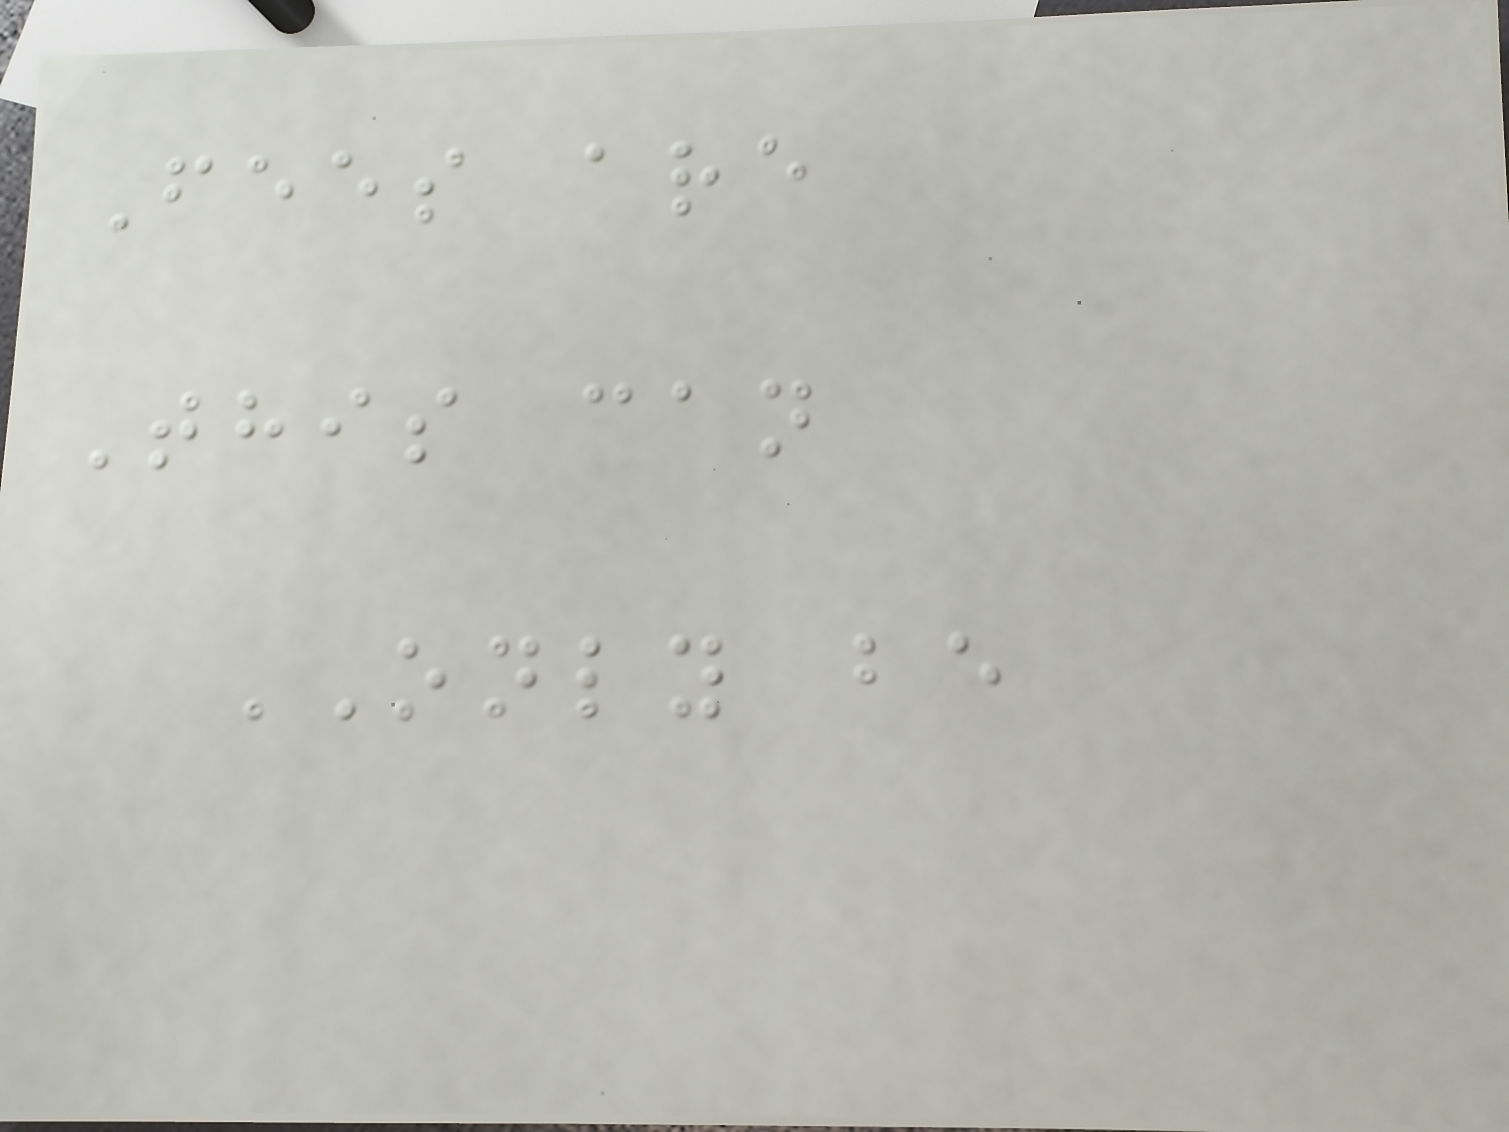Fees are
This can
ONLY be
